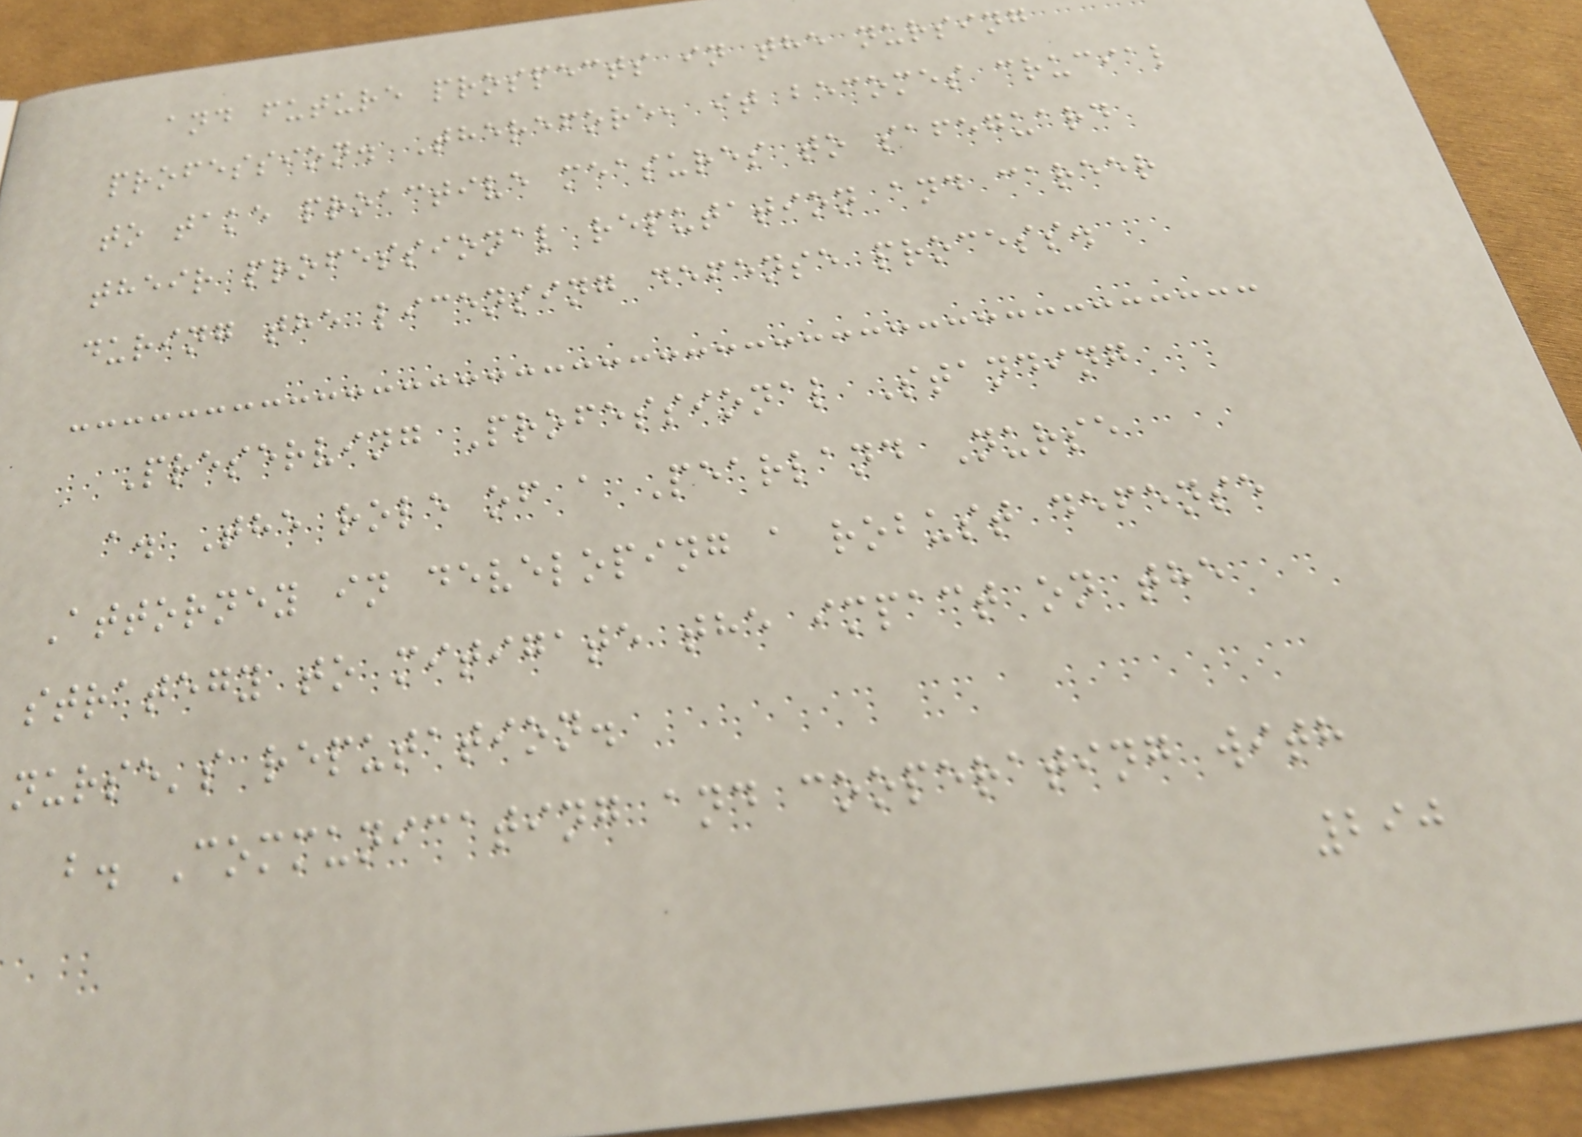and future prospects in the nursing
profession. Therefore, it becomes crucial
to take proactive measures to safeguard
their professional reputation and career
during the licensing defense process.
Preserving Professional Standing
a. The role of a Pearland Nurse
Attorney in developing a robust defense
strategy to mitigate the impact on the
nurse's reputation.
b. Communicating and cooperating with
290
